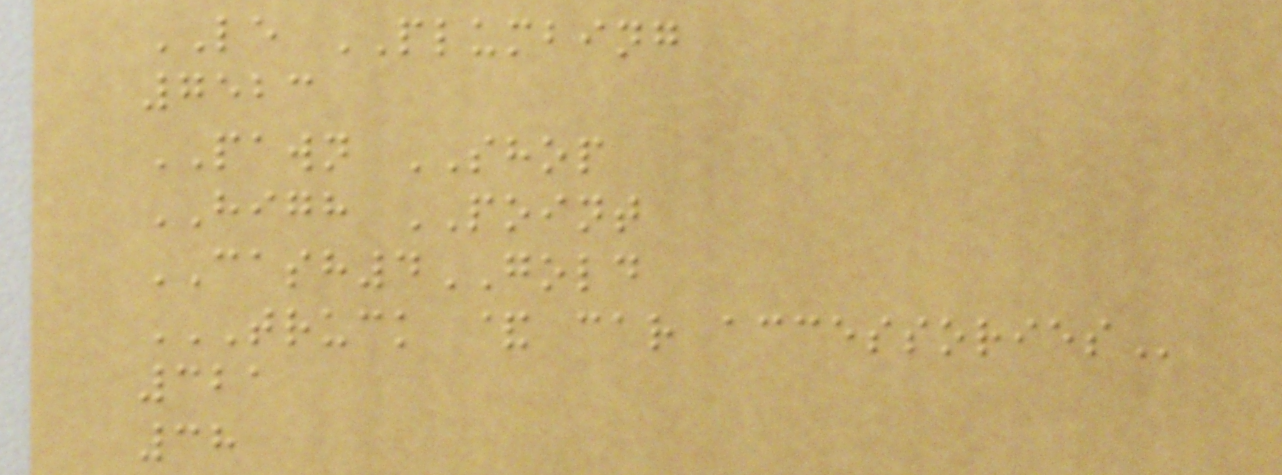LE PLUMBING
7523
PAWN SHOP
HIGH POINT
CASH4GOLD
TRUCK & CAR ACCESSORIES
321
38
